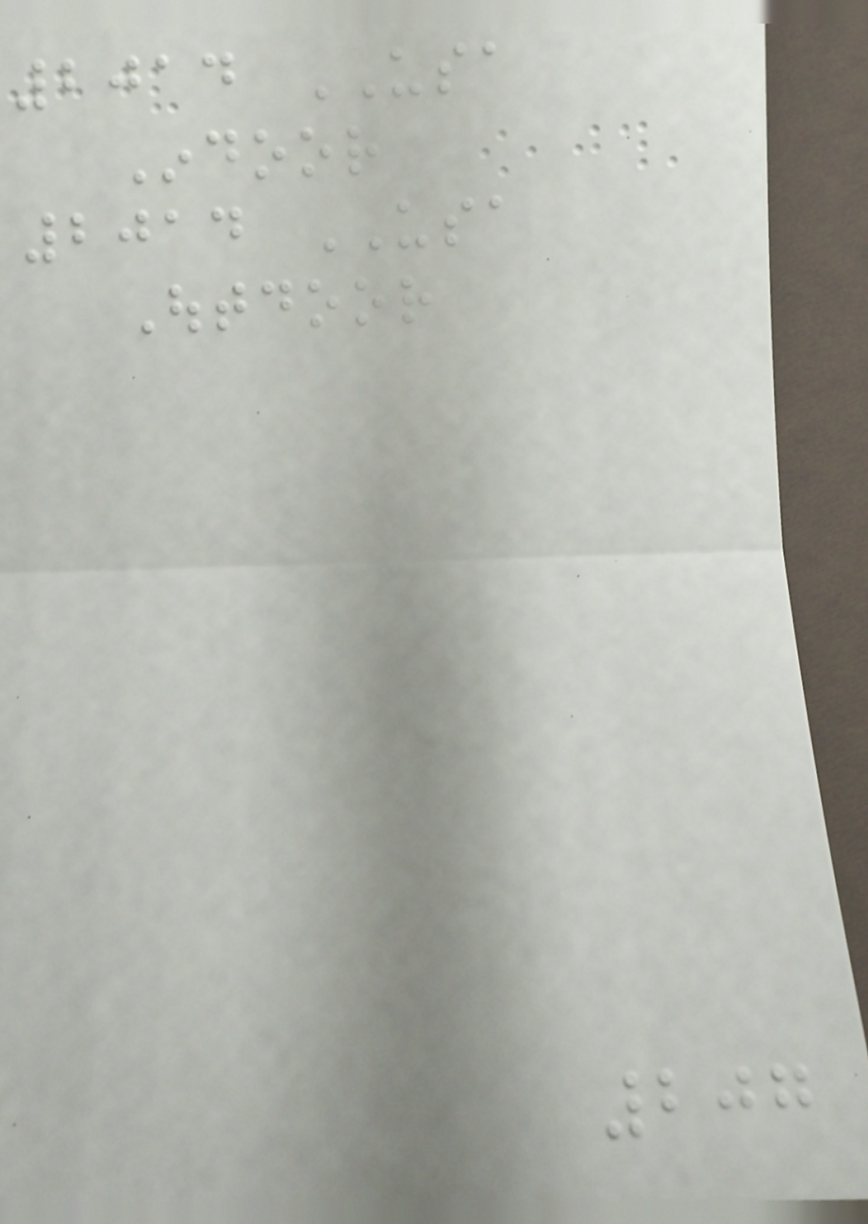2014 USA
Indoor
2014 USA
Outdoor
207
